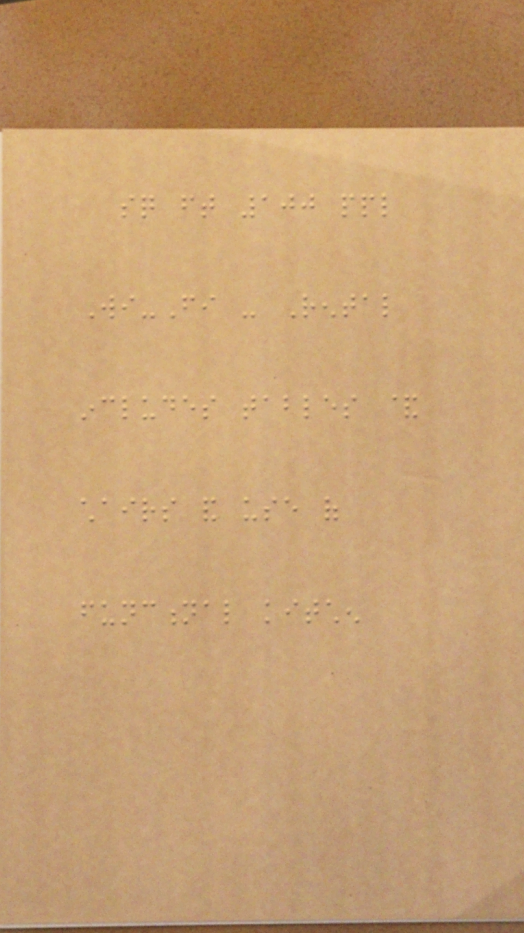sq ft 100 ppl
Wi-Fi - Rental
includes tables &
chairs and use of
functional kitchen
